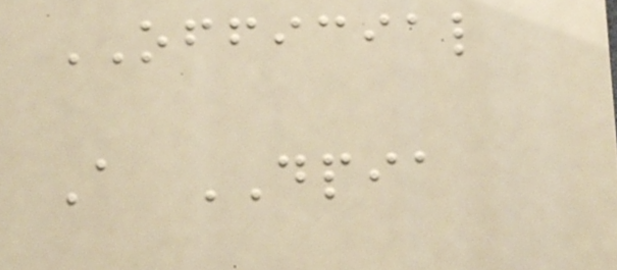OFFICIAL
A DPIA
